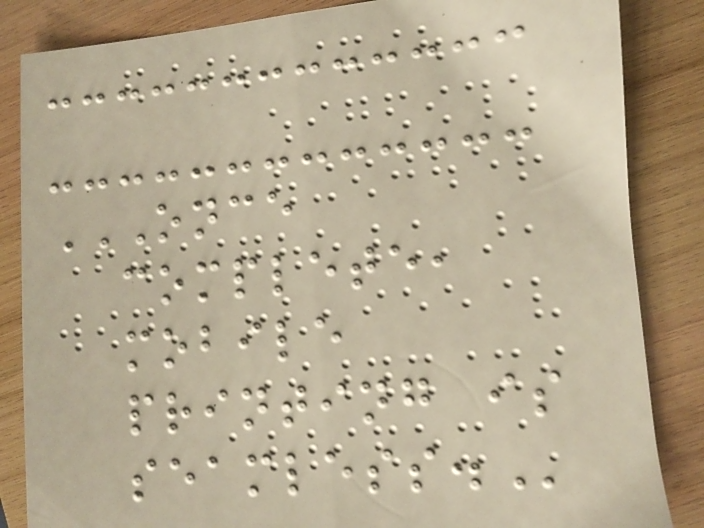ONCE
COMPLETE,
MOBILE
PRINTING IS
SEAMLESS.
